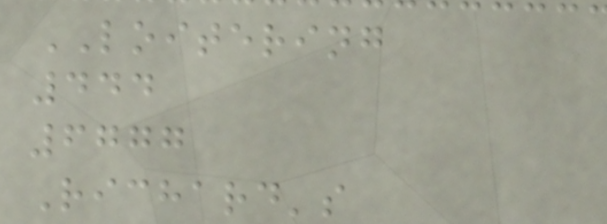LOITERING
444
6777
Richard's
